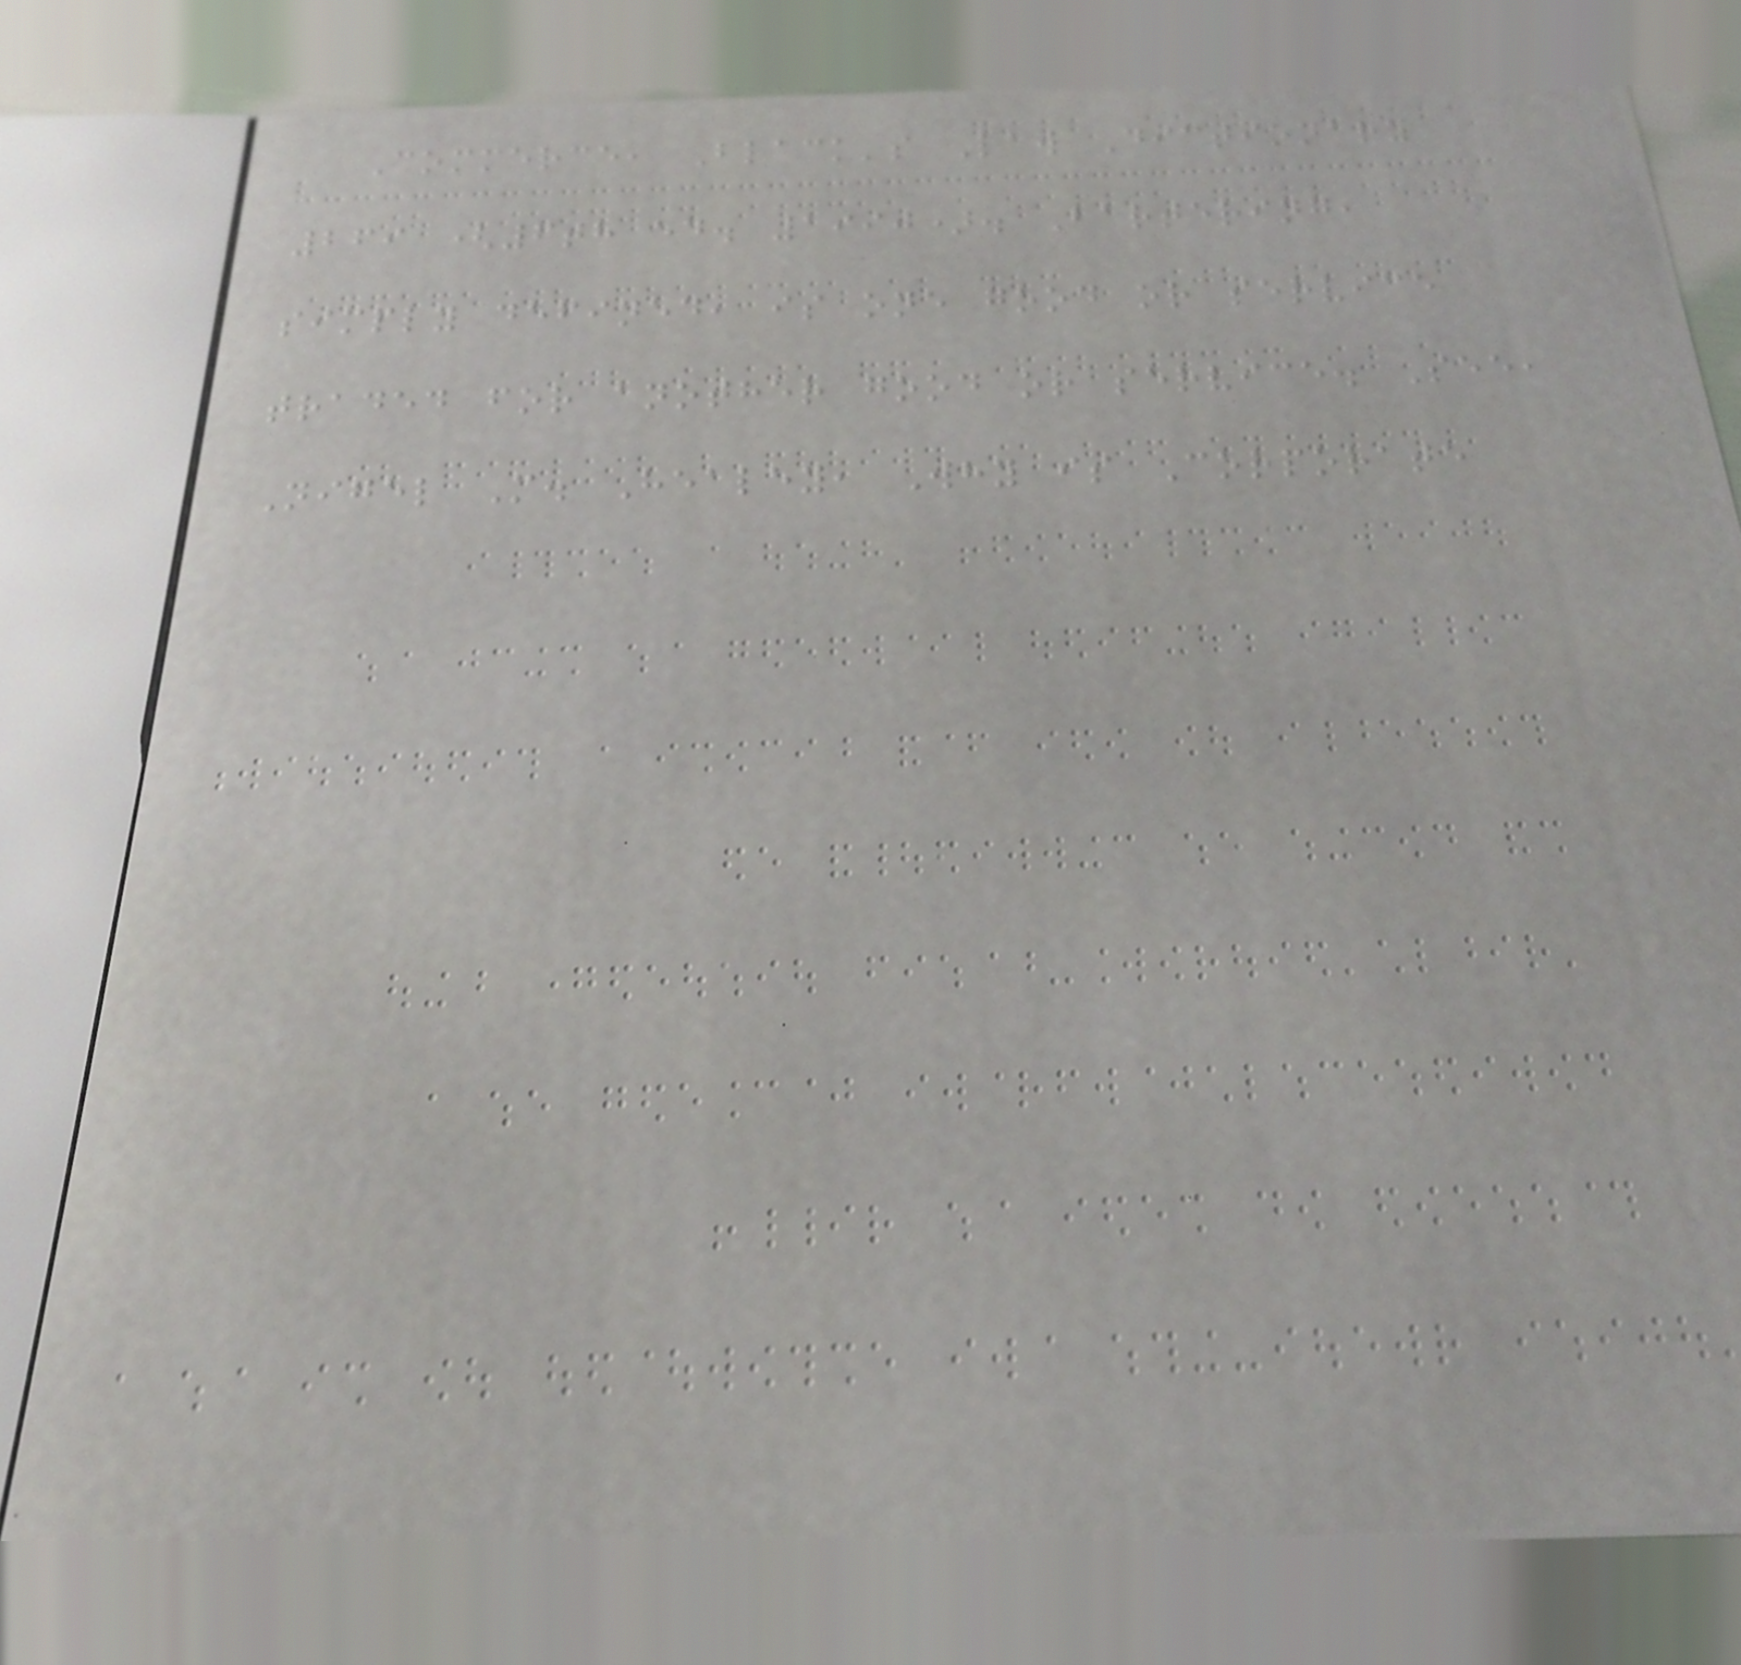Commerce, Black's Law Dictionary
269 (6th ed. 1990). Bartering,
simply defined, is one good or service
traded for another good or service. See,
Nigel M. Healey, Why is Corporate
